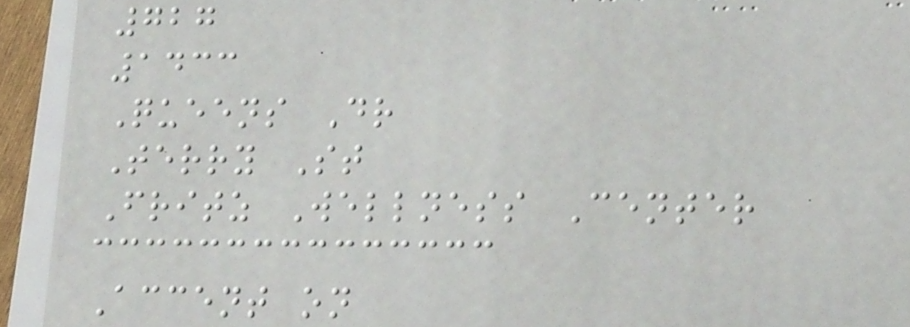727
1433
Queens Dr
Terry St
Fritz Wellness Center
Accent on
